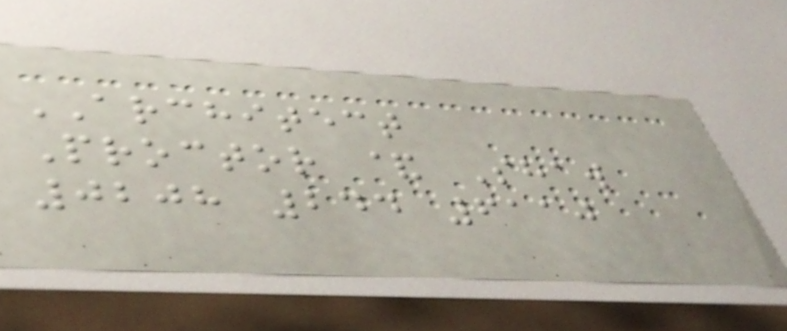ARCHITECT
Proctor & Shaw
0208 244 6110
